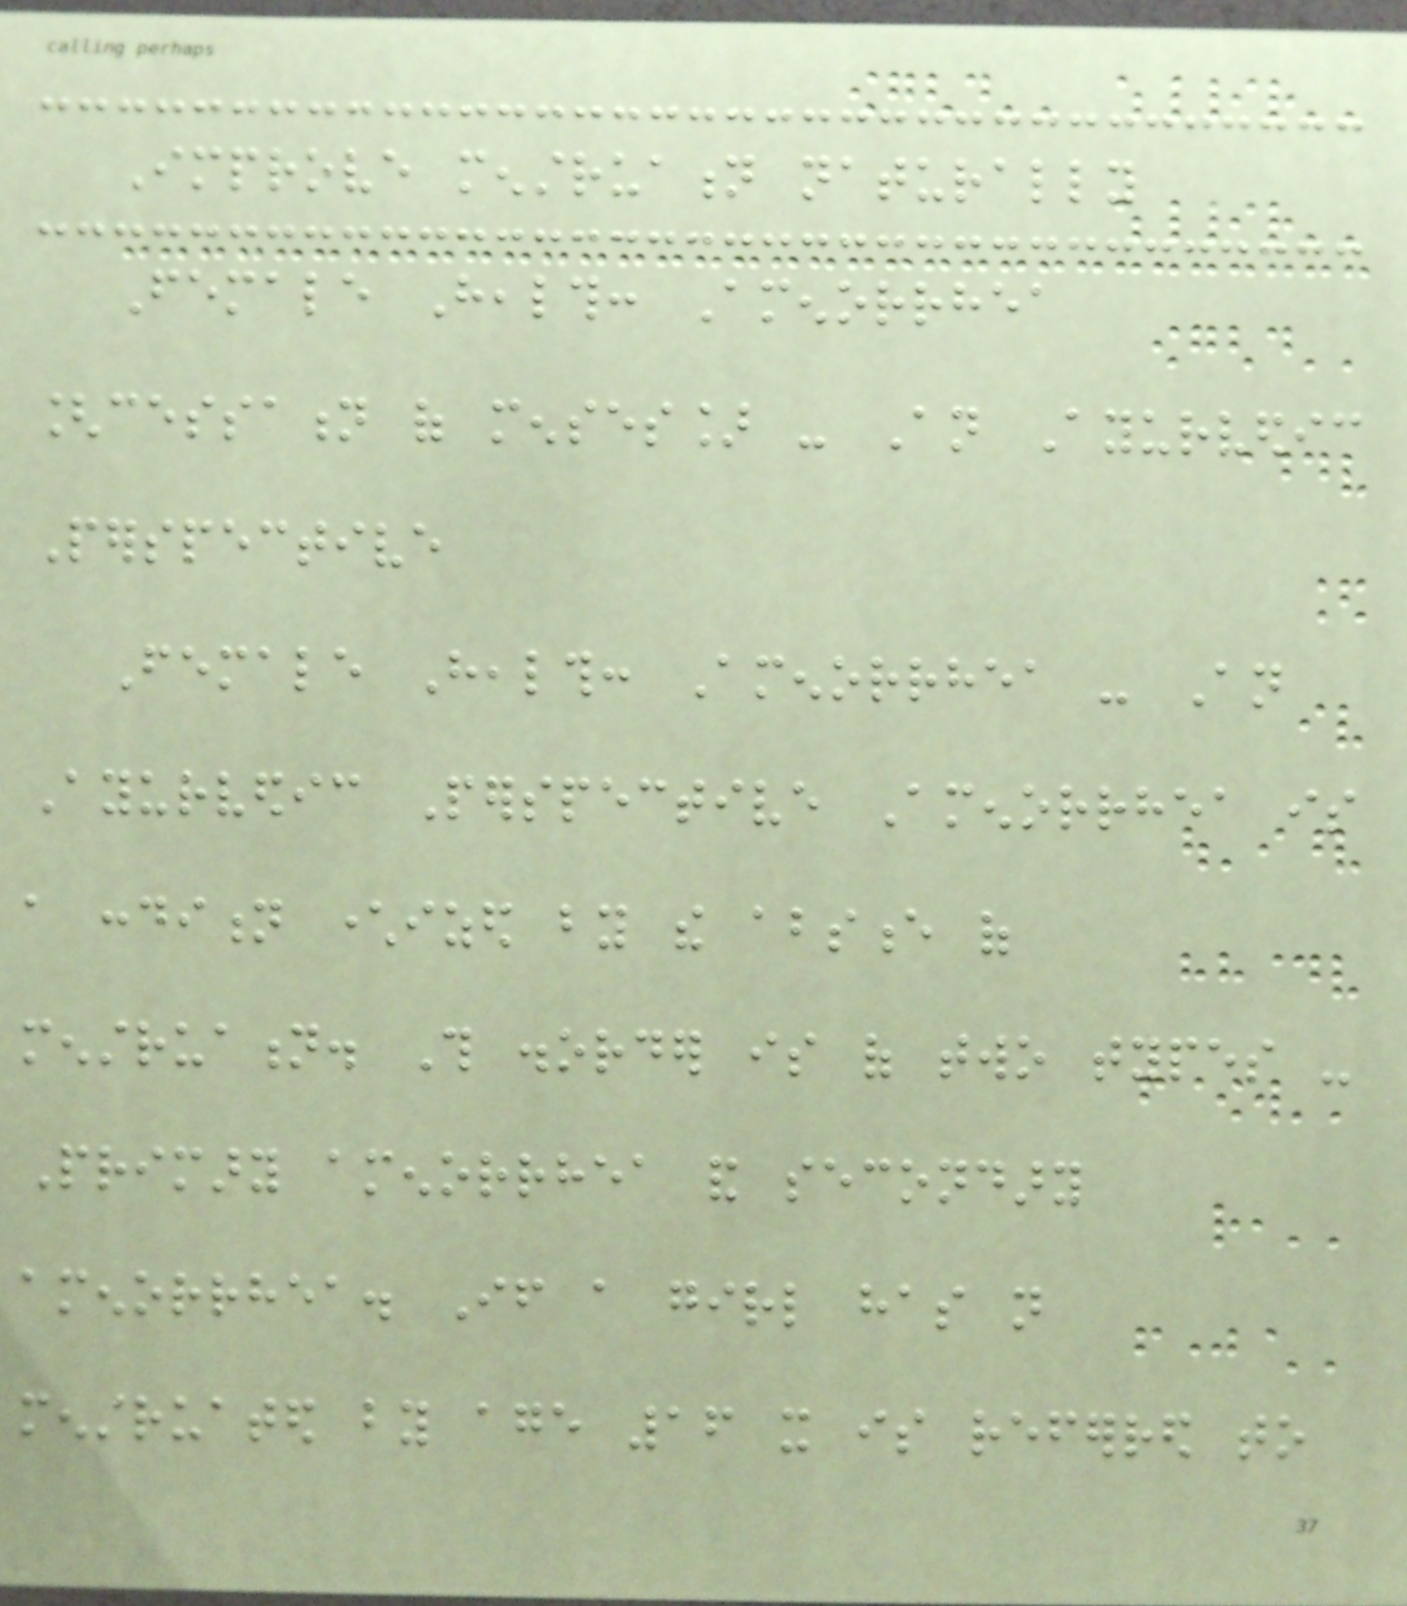Improve menstruation naturally
Female Health: Amenorrhea
[cessation of menses] - An Ayurvedic
Perspective
Female Health: Amenorrhea - An
Ayurvedic Perspective Amenorrhea is
a condition characterized by the absence of
menstruation. This disorder is of two types -
Primary amenorrhea and secondary
amenorrhea. If a girl has not
menstruated by age 16 it is referred to
